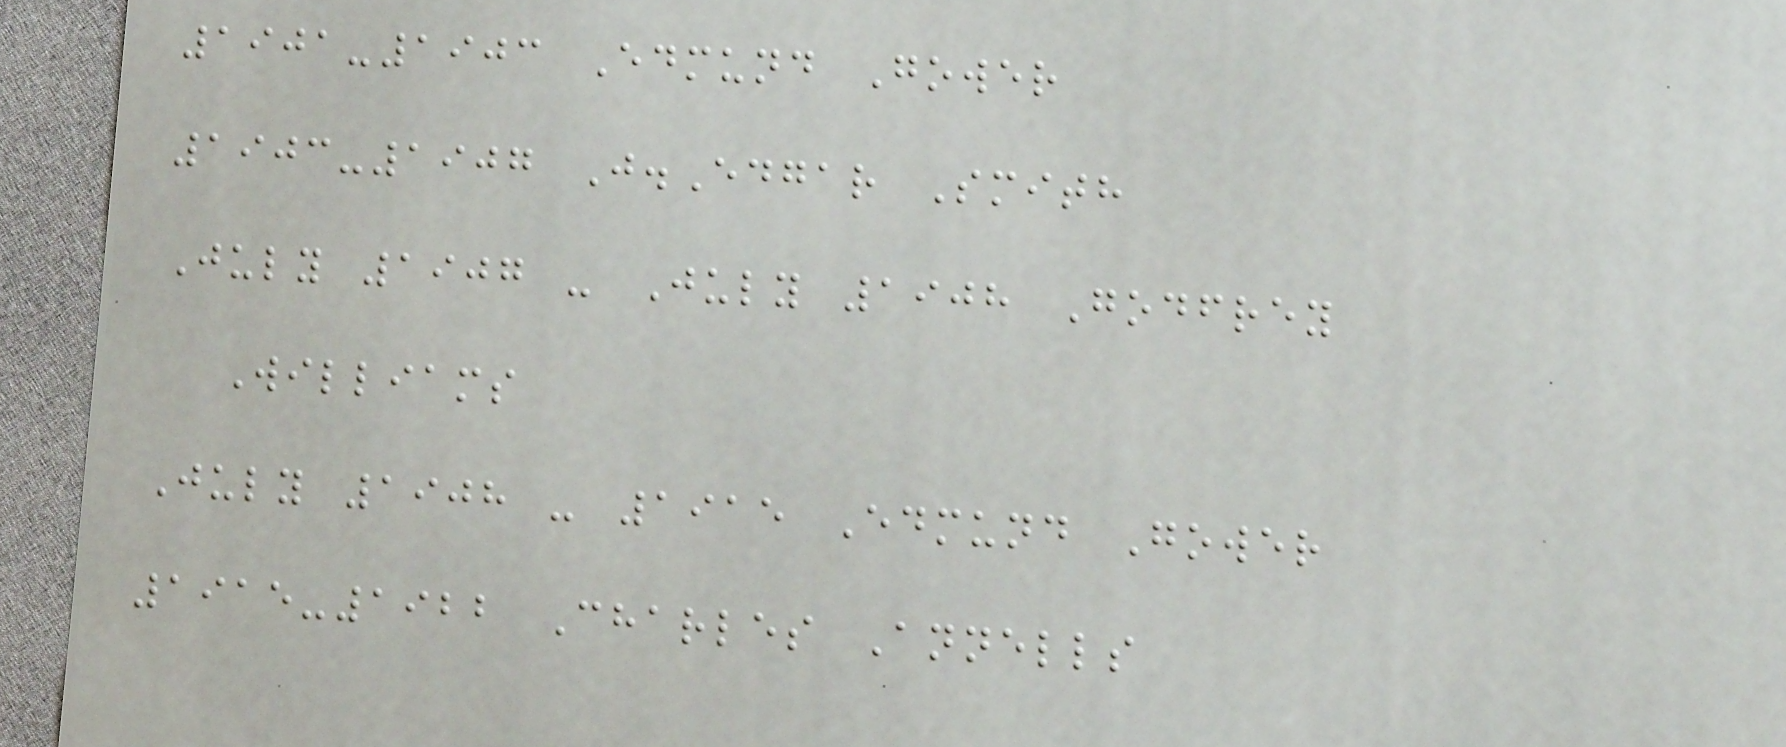1901-1903 Edmund Gower
1903-1907 J.Edgar Smith
July 1907 - July 1908 Godfrey
Williams
July 1908 - 1915 Edmund Gower
1915-1922 Charles Annells
